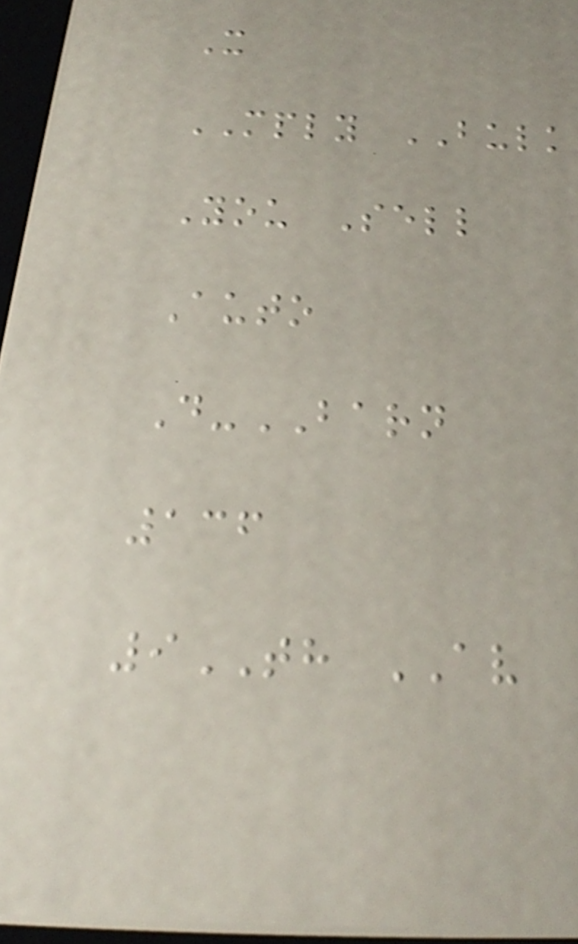X
MPLY BULK
You Sell
Auto
D-BARN
136
9TH AV
